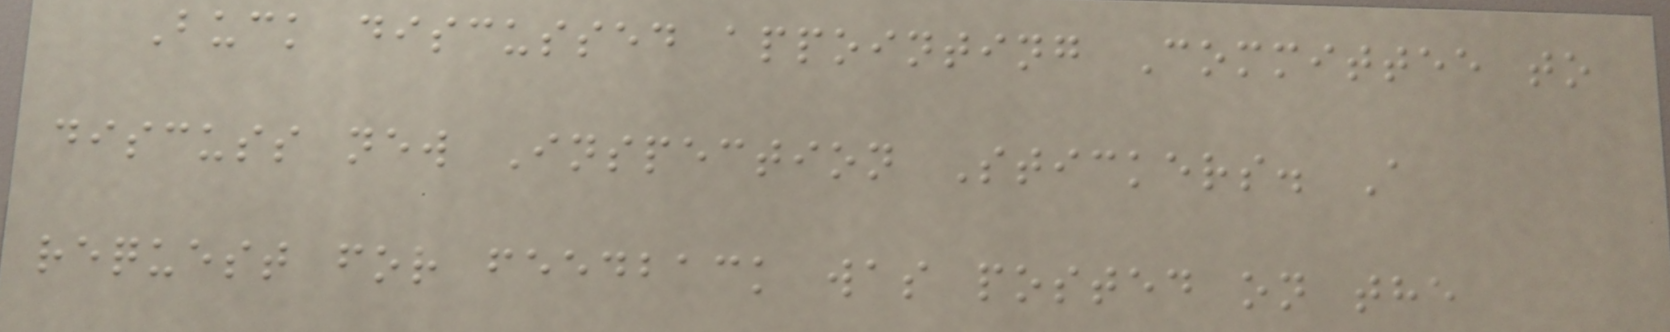Buck discussed appointing Committee to
discuss new Inspection Stickers. A
request for feedback was posted on the
